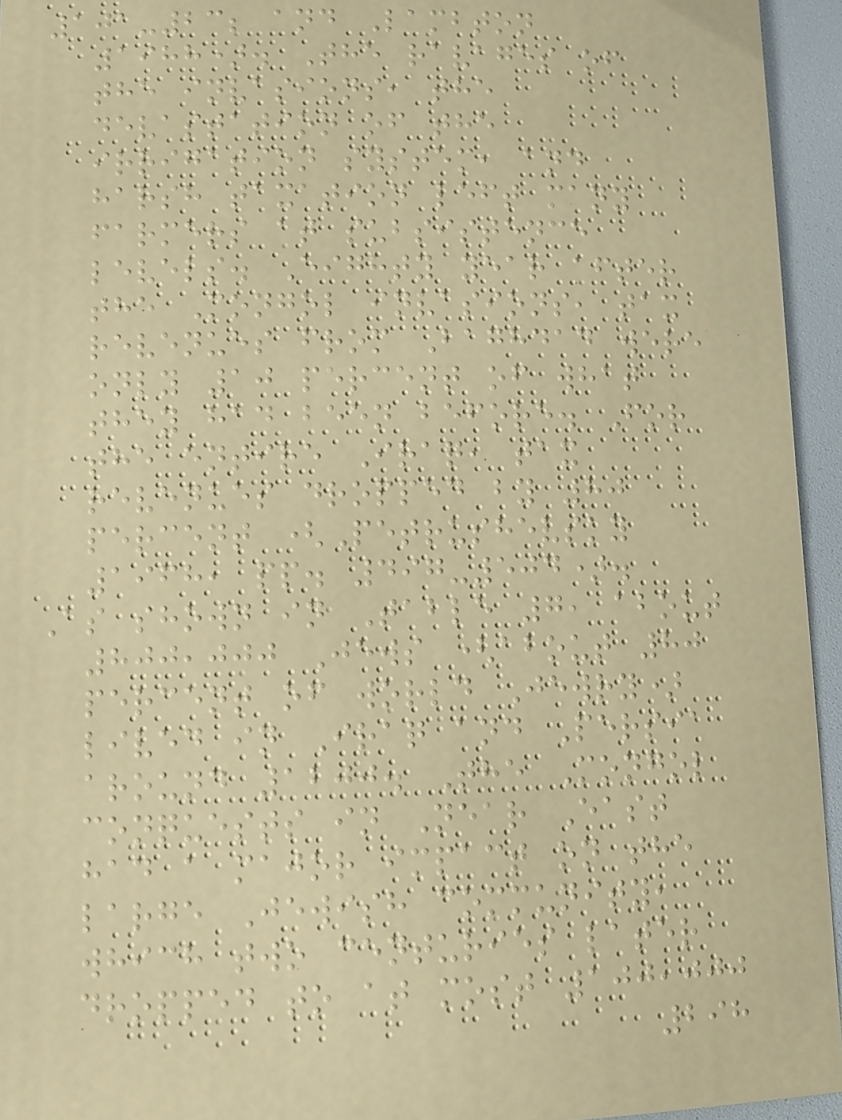101-23; and Lambton
1988). The ravages of
the invasions, the
devastation of the
irrigation system, and
harsh taxation left many
farmers at subsistence
levels. Eighty year after
the Mongol invasions, tax
revenues from Baghdad were
only 10 percent of what
they had been before. For
the entire Iraq, tax
revenues dropped by 80
percent (Petrushevsky
1968, pp. 497-504).
As shown in Table 7, about
800,000 Jews (about 80
percent of world Jewry)
lived in Iraq and Persia
around 1200. The Mongol
conquests in Near East
had a major impact on the
large Jewish community,
which two centuries later
dropped to at most 100,000
298
